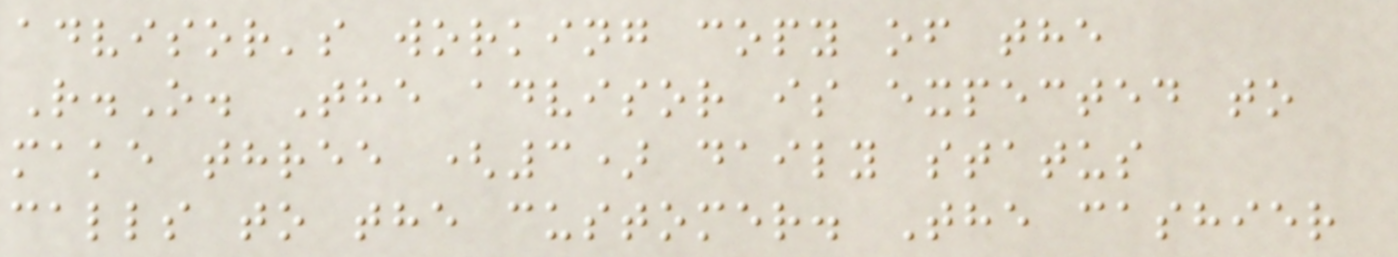advisor's working copy of the
R.O. The advisor is expected to
make three (3) daily status
calls to the customer. The cashier
